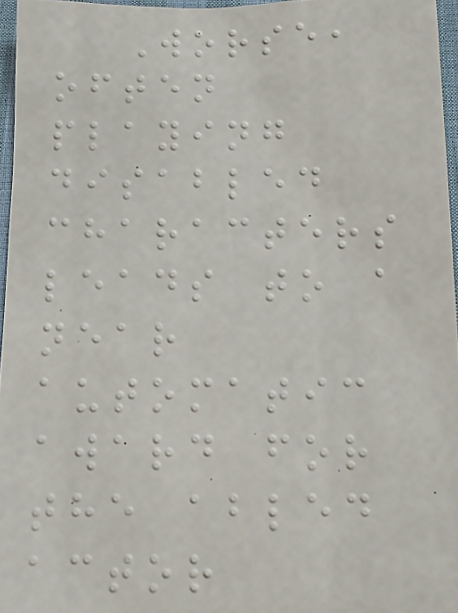Worse,
often
playing
disabled
characters
leads to a
near
automatic
award for
the abled
actor
